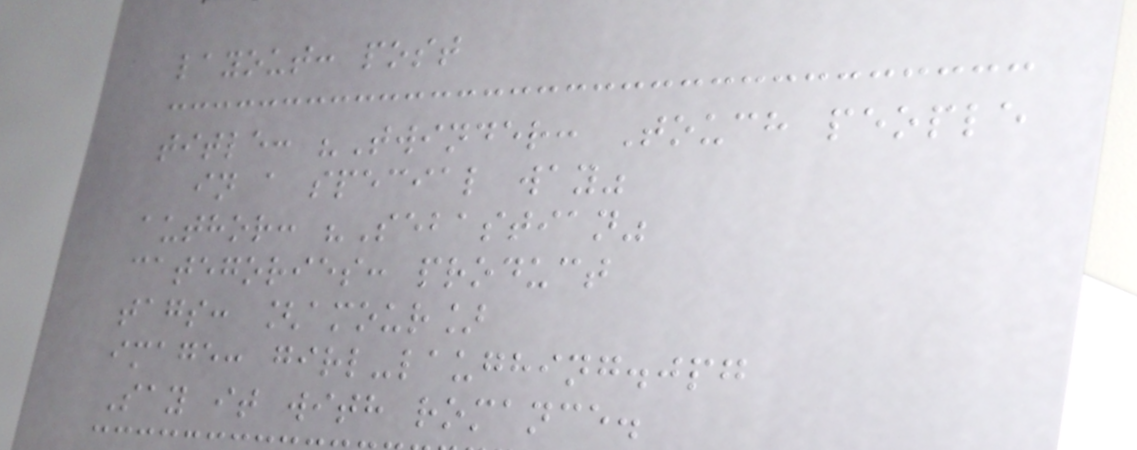layout: post
title: "Twinder: Touch people
in a special way"
author: "Sebastian"
categories: product
tags: [amour]
image: girl-laughing.jpg
Say it with romance.
